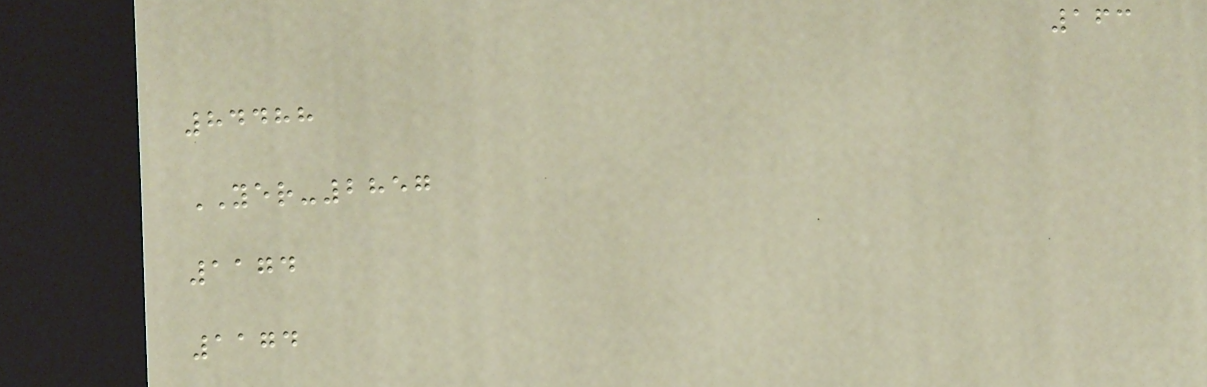163
84488
YER-2857
1174
1174
